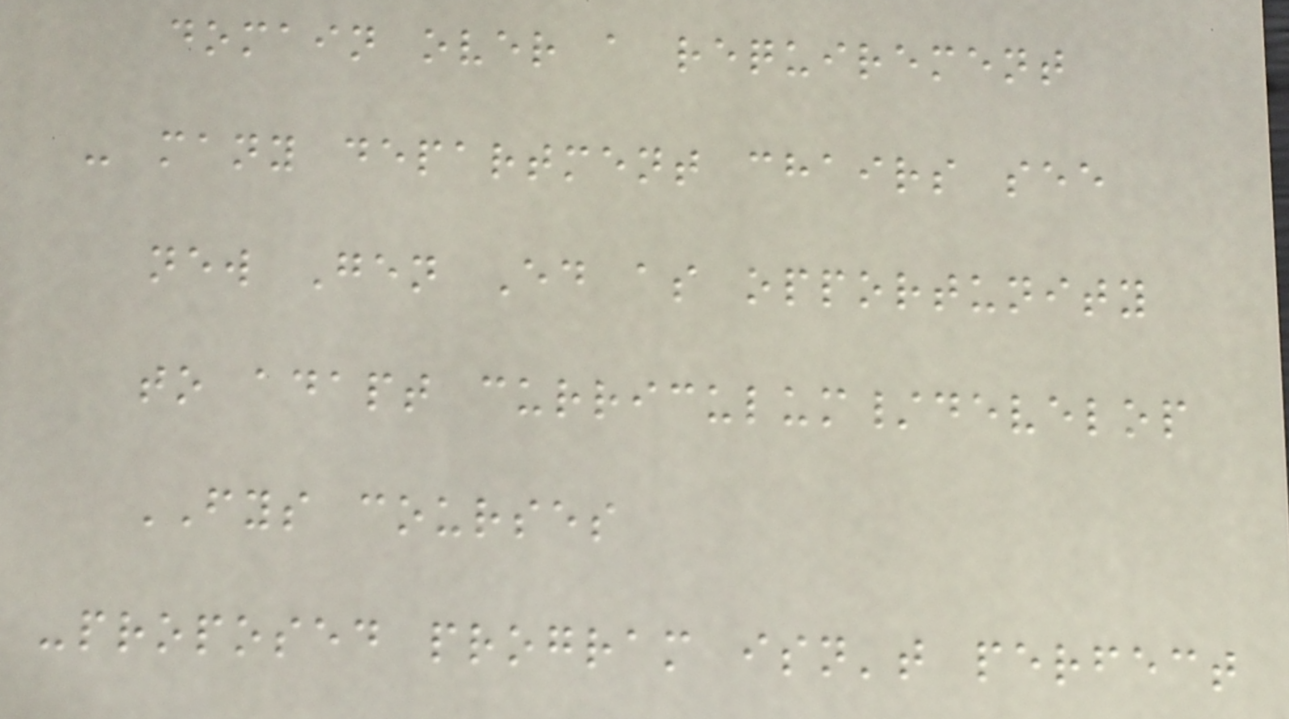domain over a requirement
- many department chairs see
new Gen Ed as opportunity
to adapt curriculum/develop
FYS courses
-proposed program isn't perfect
